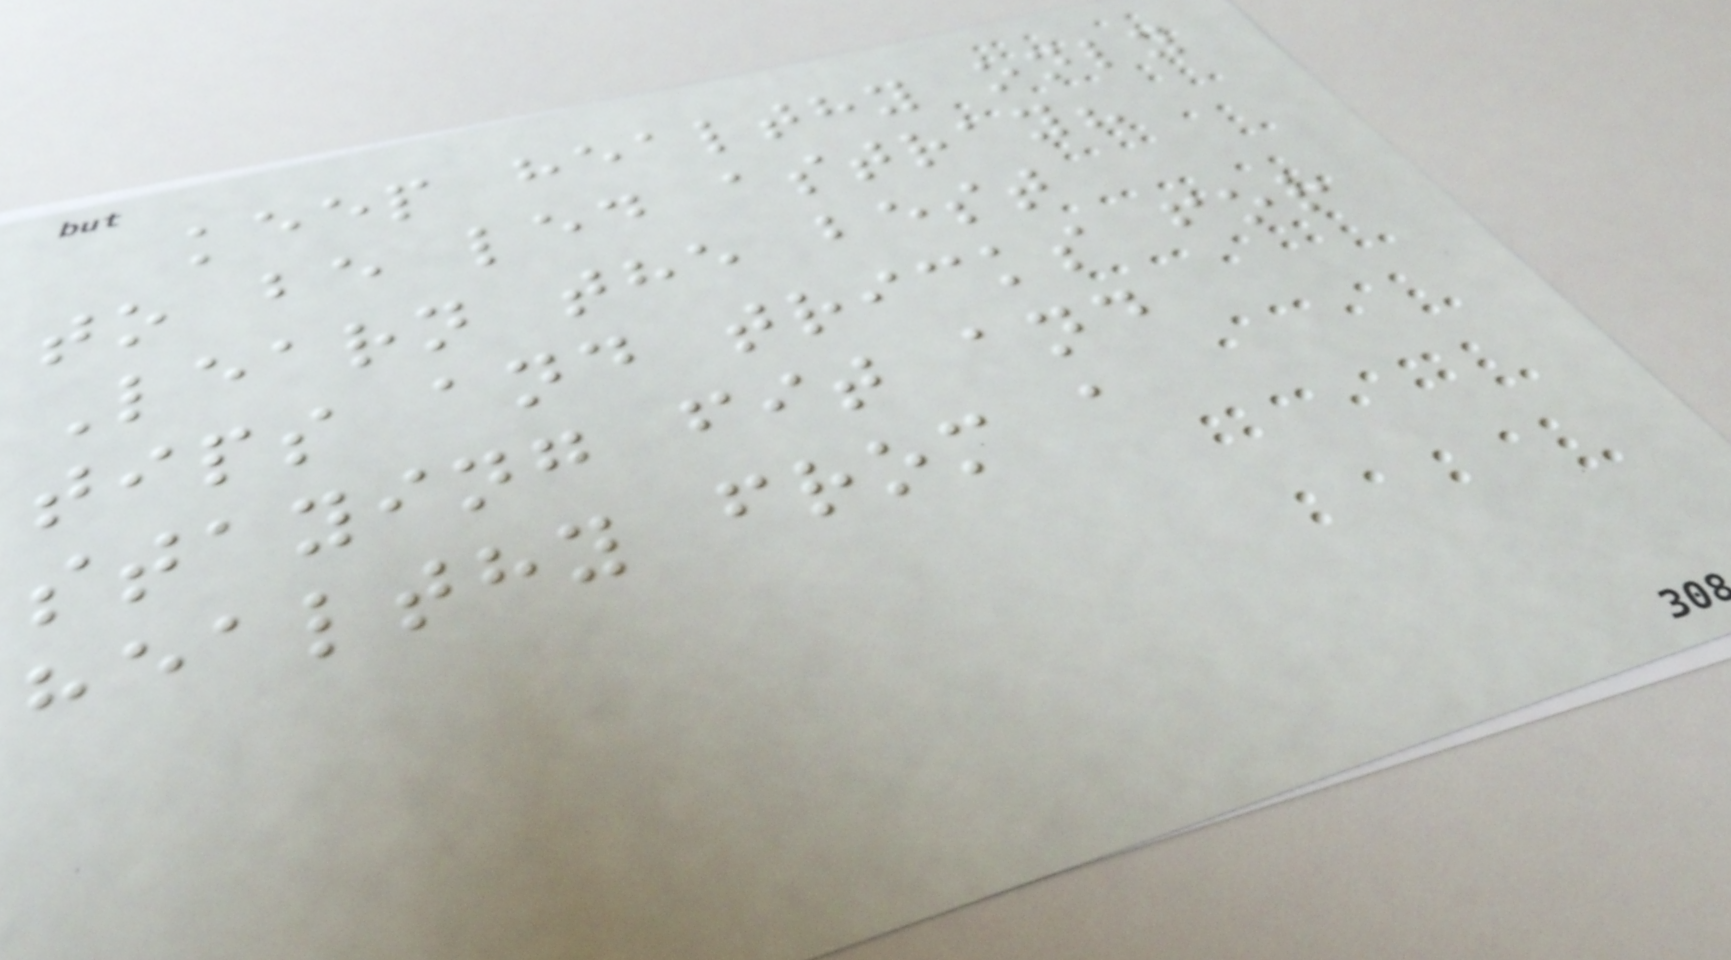keep healthy only
to be led astray?
Learn the best
tips and tricks for
staying fit and
healthy from a
